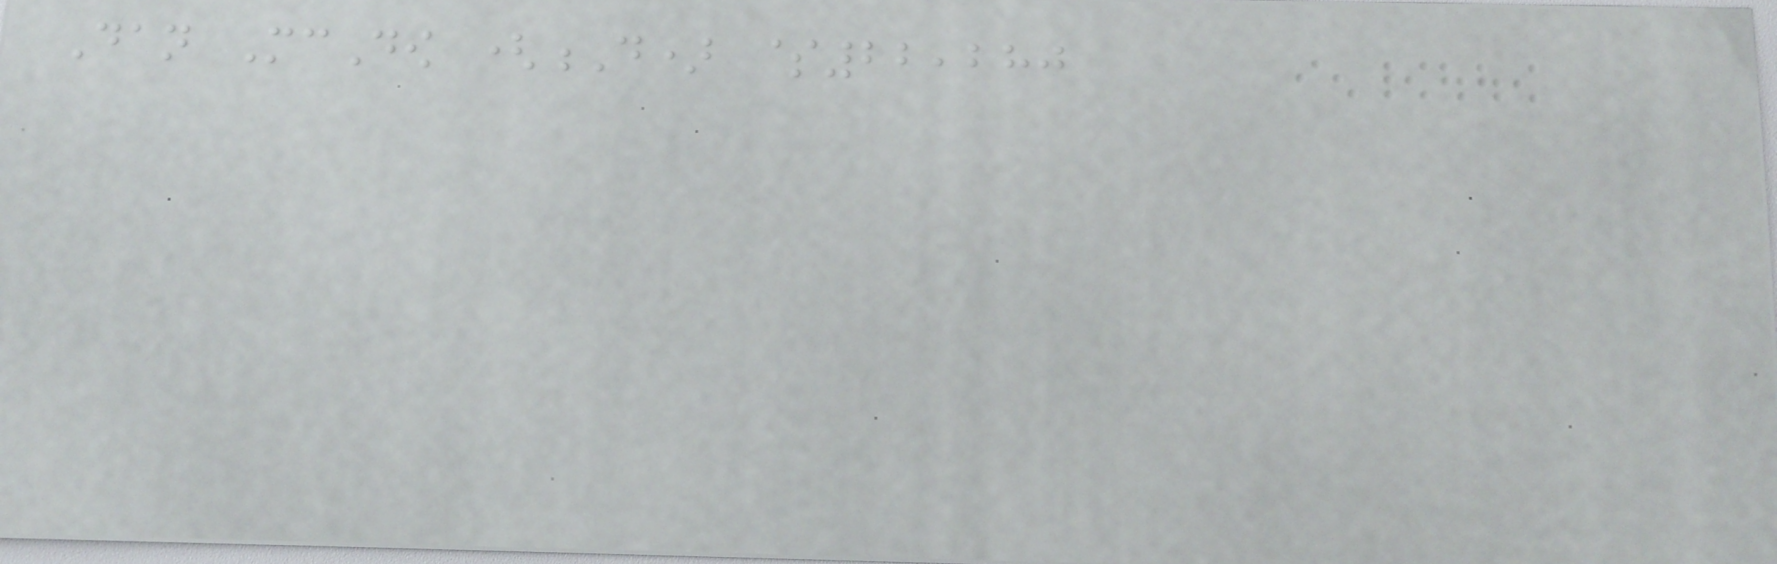Dan McDow (D) $22,280
